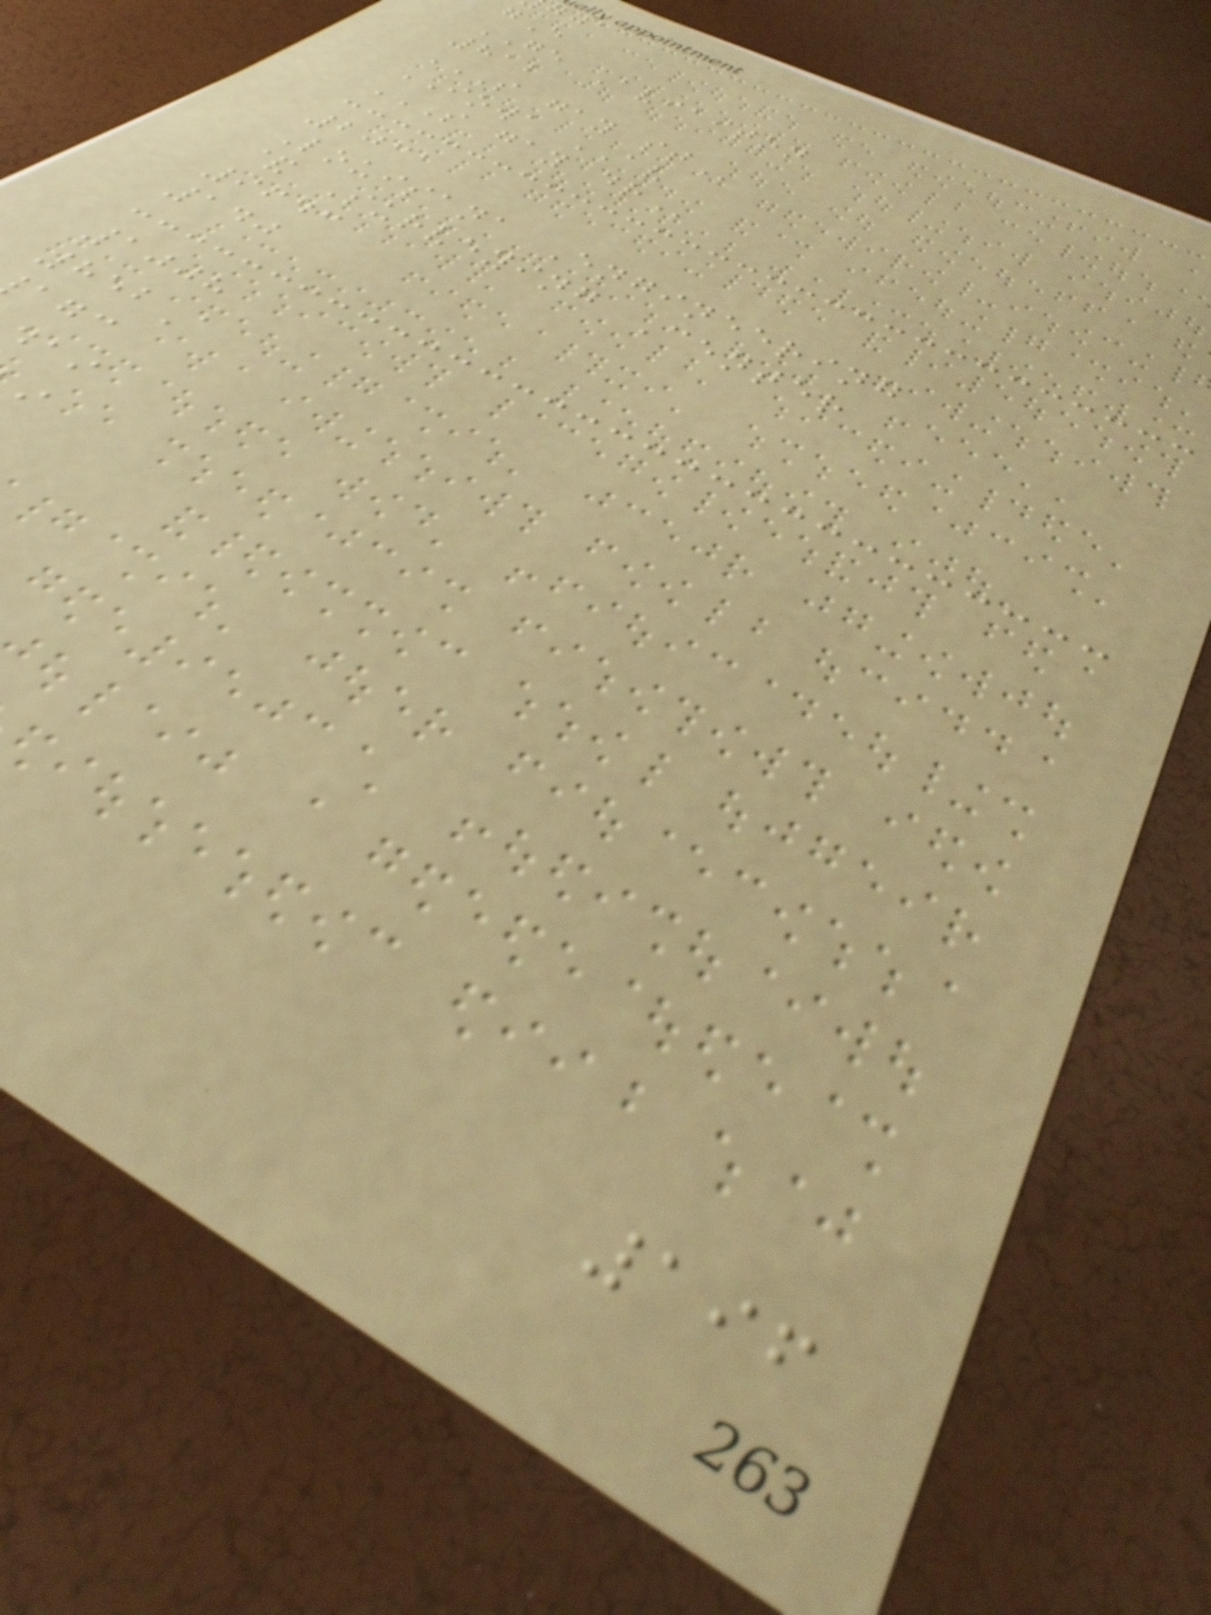gE
GE Aviaiton
812
S GAY ST
IOWA AV
S GAY DR
2031
Louisana Engineering
& Surveying Center
9643
140
1008
852A
196
